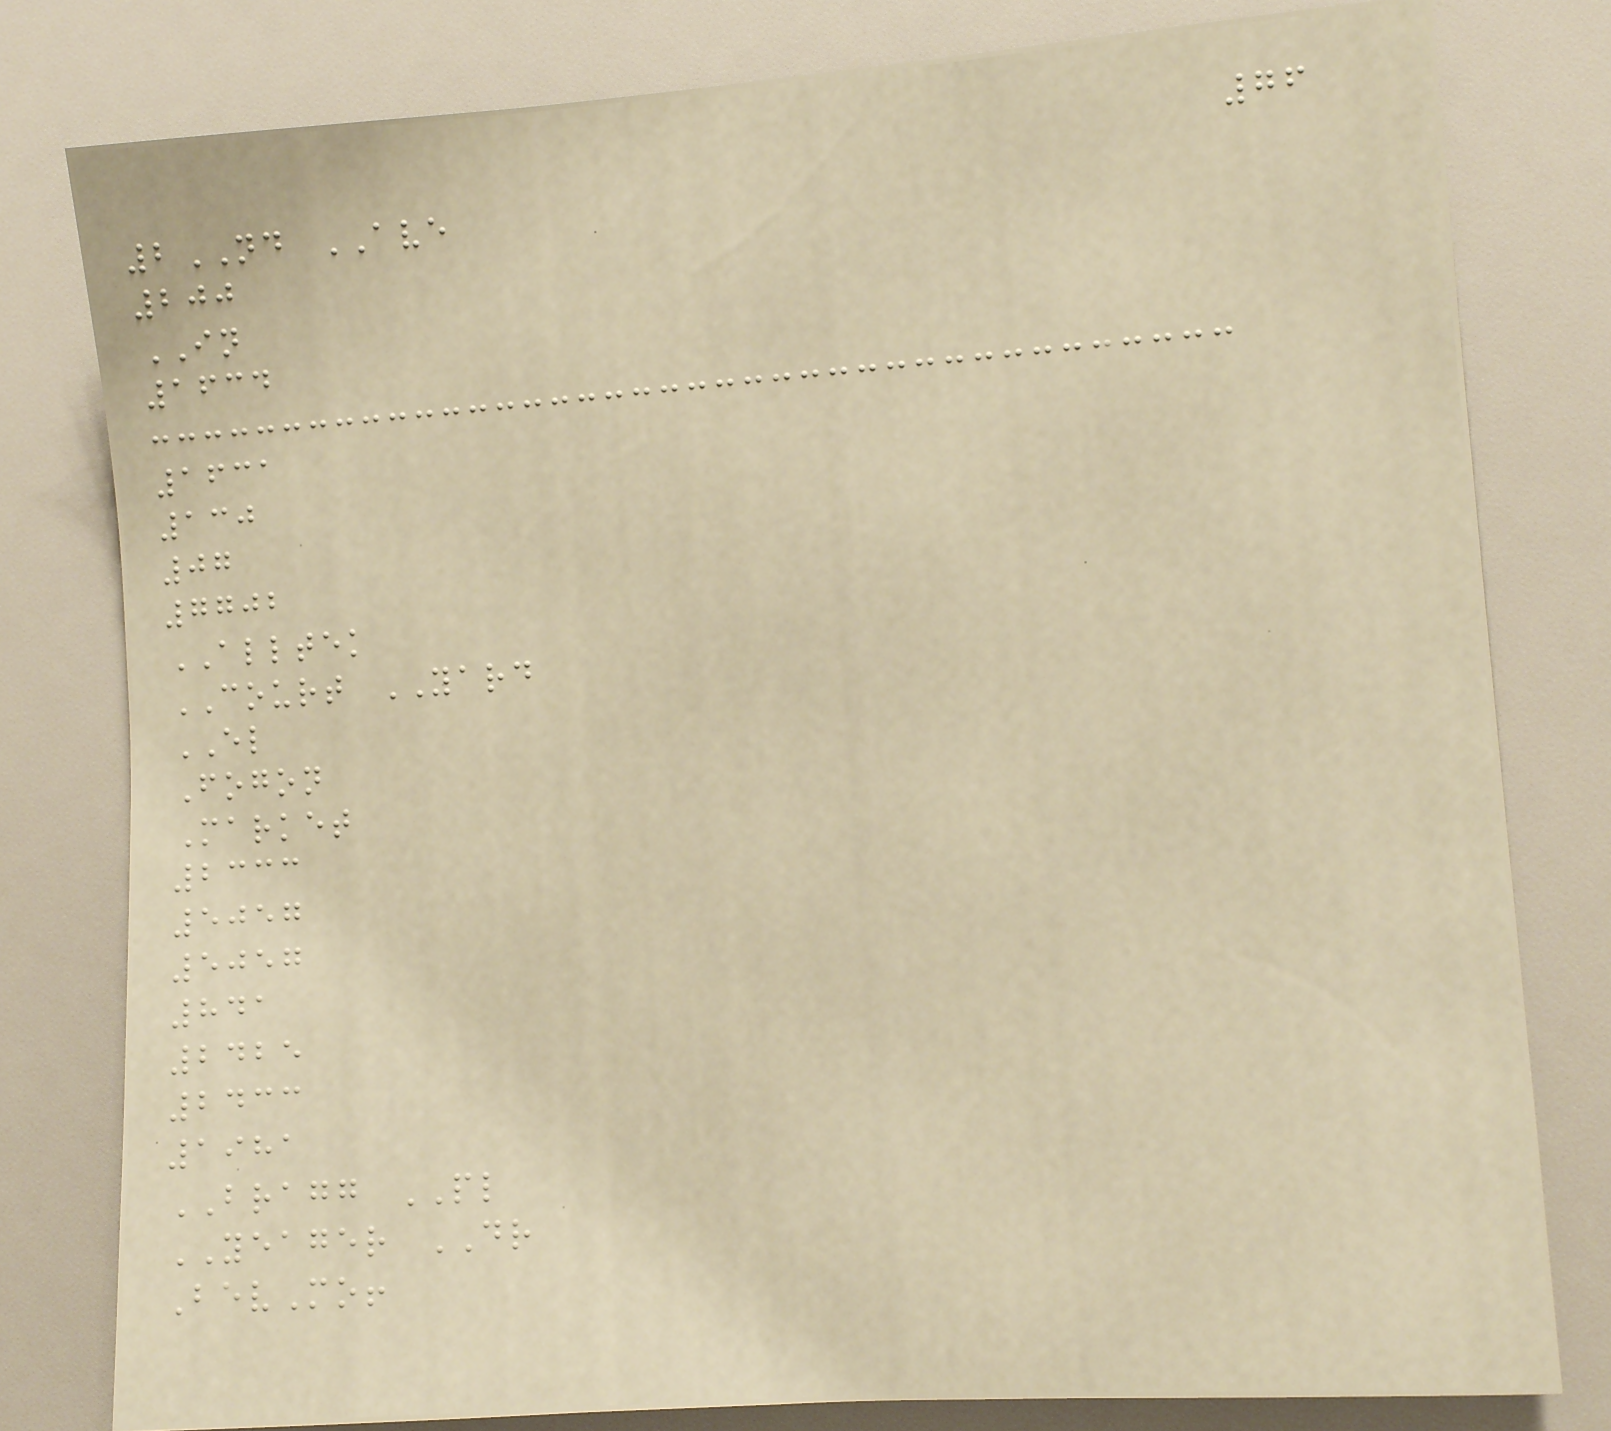76
2ND AVE
200
IN
1634
1631
130
07
7702
ALLTEK
COURT YARD
EL
Fogon
Market
2333
5057
5057
841
2425
2433
1981
BRAGG PL
YEAGER DR
BevMo!
